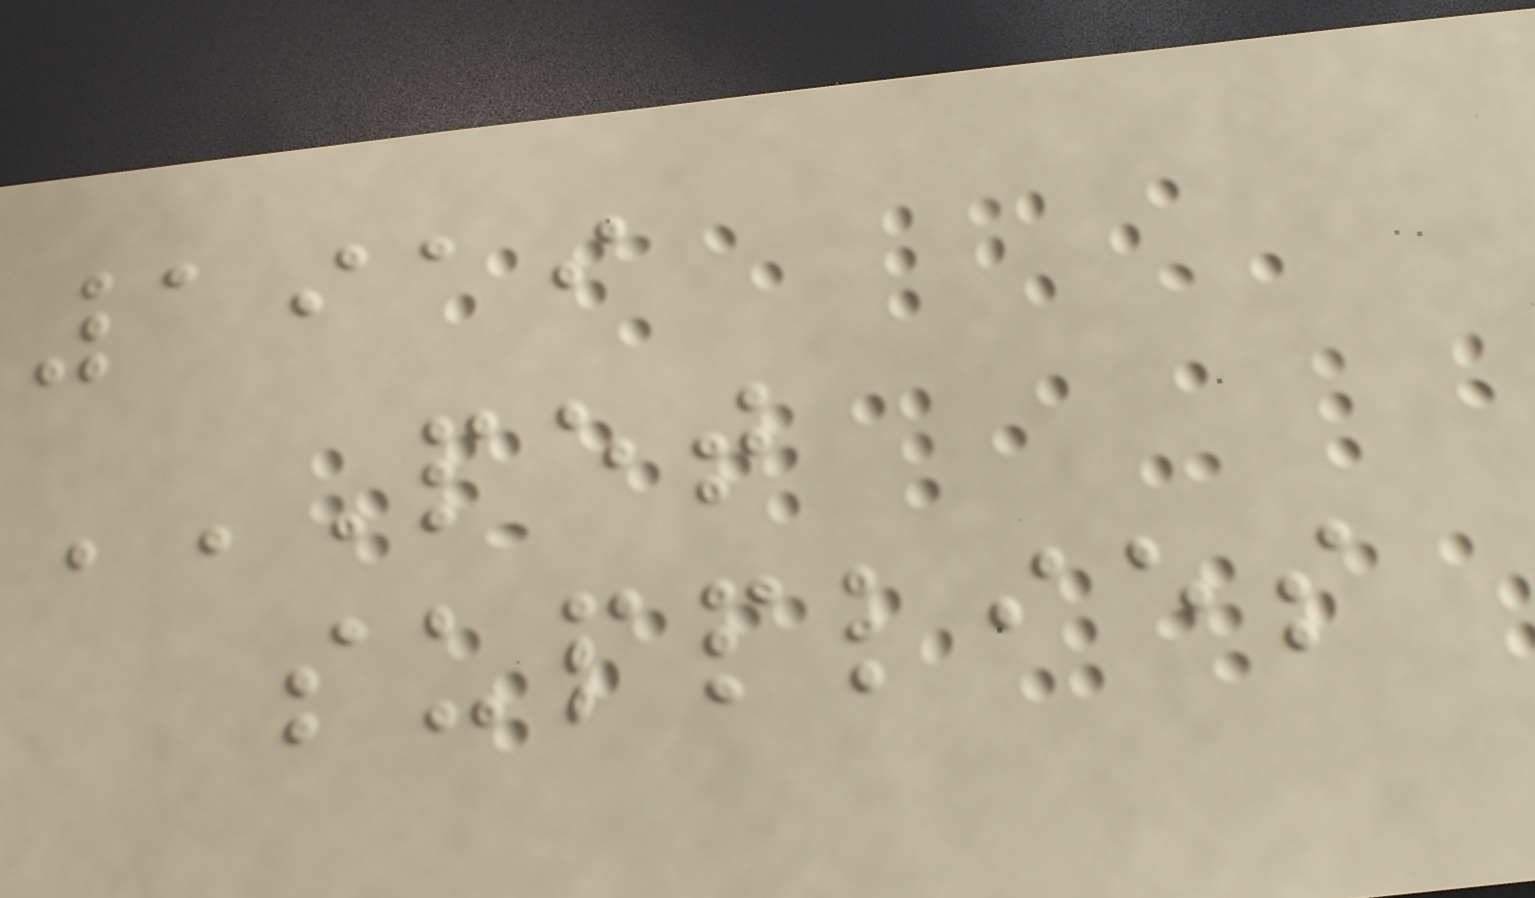1919
PET
SUPPLIES
